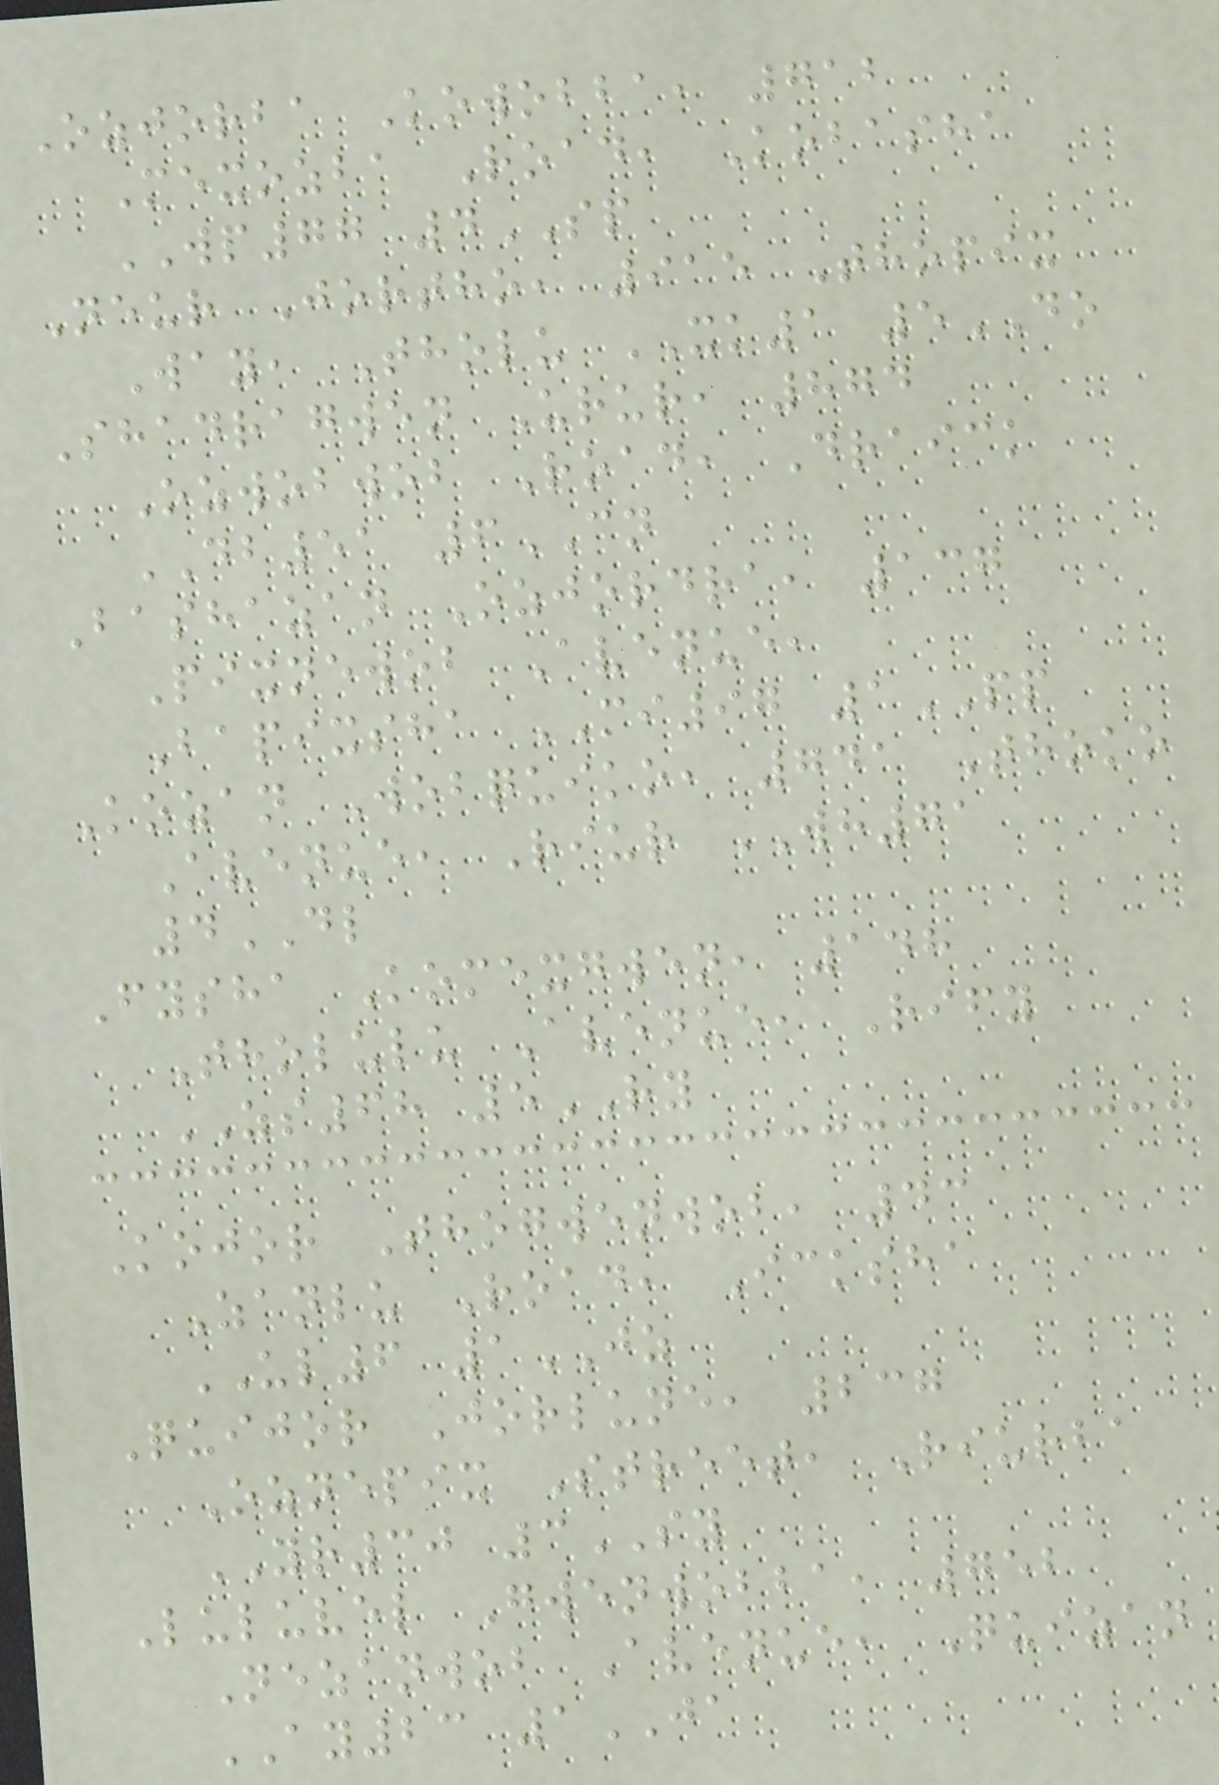Ozjorba Kowobba, 712
Mexozba Road, Kobasha
WP77 4SP
Neur Jortho, 915 Thopix
Way, Tholu XK1 5DO
Shadragwen Urur, 874
Ozwobwob Road, Draick
DB51 6CN
Bashazan Ozjordra, 137
Pixnewob Avenue,
Bapixsha MI97 1PP
Kozan Wobquiko, 741 Thoko
Avenue, Riur WH71
4DL
Fysha Komexgwen, 148
Tholulu Avenue, Rify
ZS68 5RY
Kojor Thogwenwob, 43
Zanlu Road, Icksha
UL6 1JZ
Quijor Jorlune, 237
Oznepix Street, Riurba
YR30 3SY
Luluvel Gwenwobba, 752
Nezanwob Avenue, Quizan
AY23 1JA
